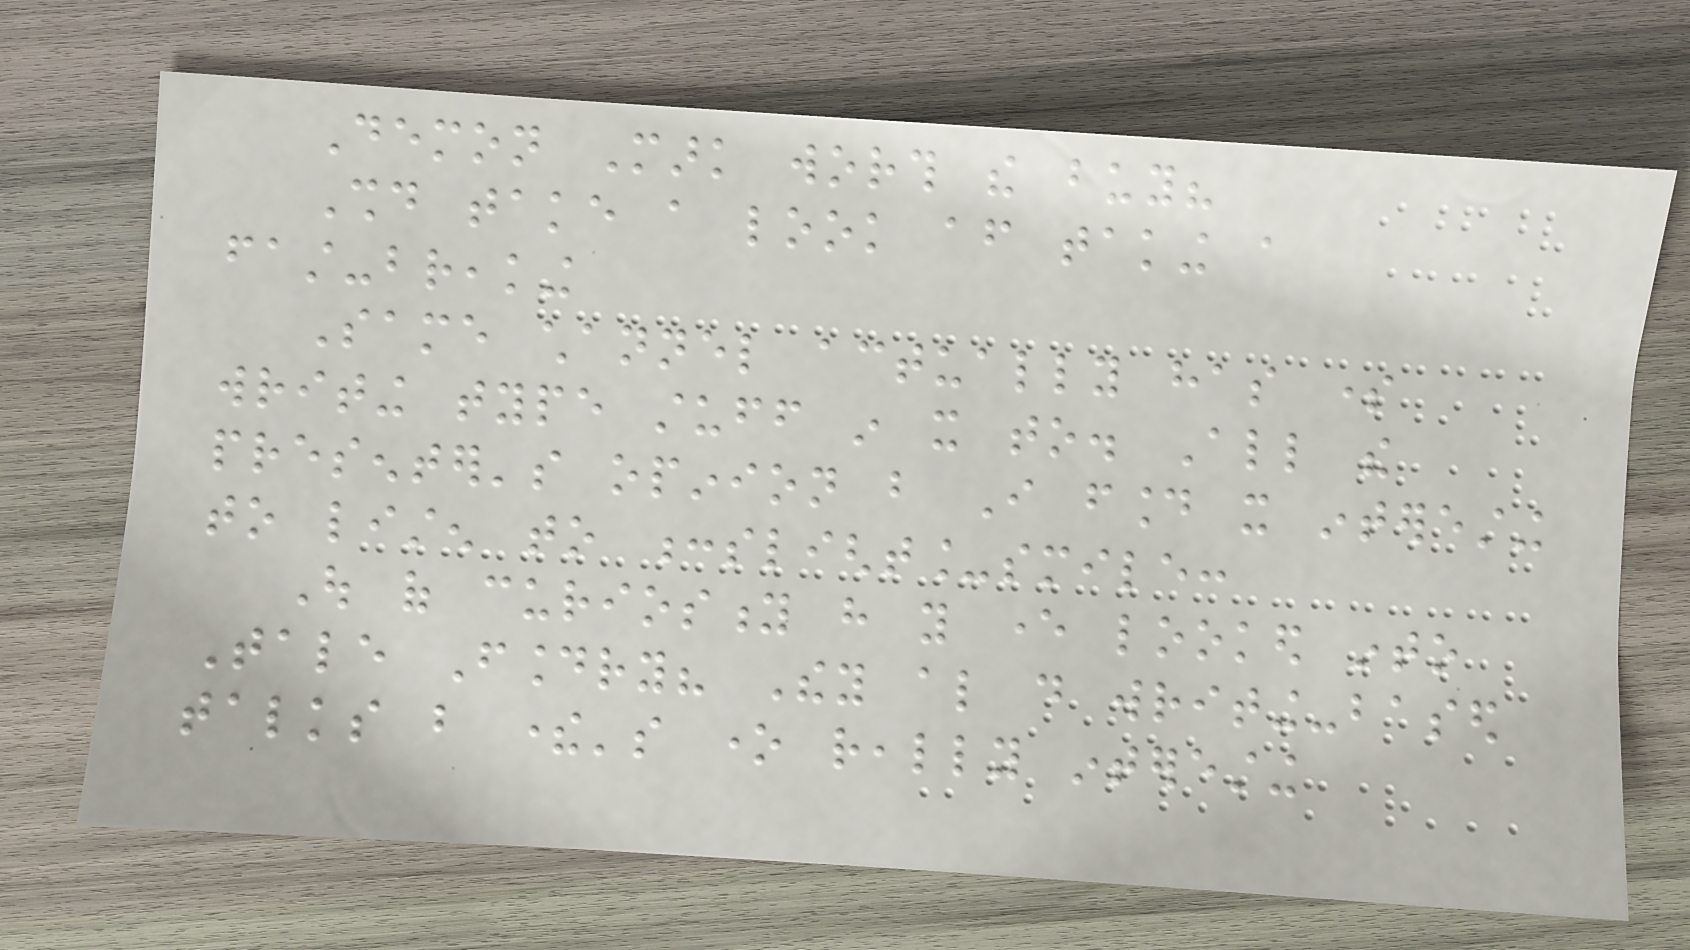Demon Mark worth the buy?
Should take a look after taking a
fast-breaking
Same channel actually has some
writing type stuff in it to. All the
presenter's opinion but I found it interesting
to listen to :slight_smile:
Out of curiosity have you ever looked into
Tale Foundry? They also do writing-based
talks but there's one really interesting
